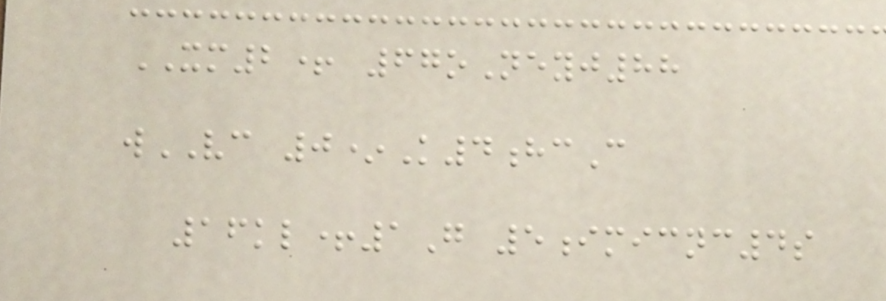XM2+ 67oNeyj88
wVC 0*K4hcC
16kl+1G 5imicnc4s
